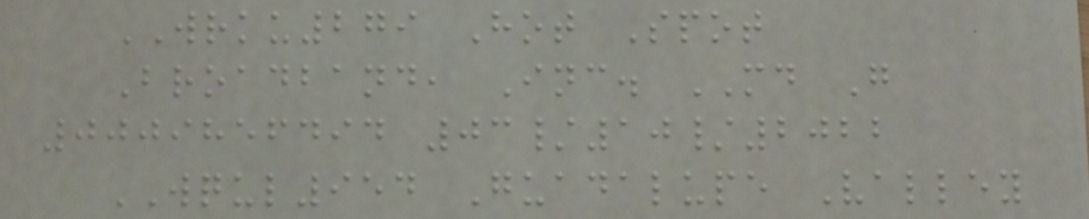WRKU279 Hot Spot
Broadband, Inc. MD G
0009856494 03/10/2022
WQUL954 Guadalupe Valley
